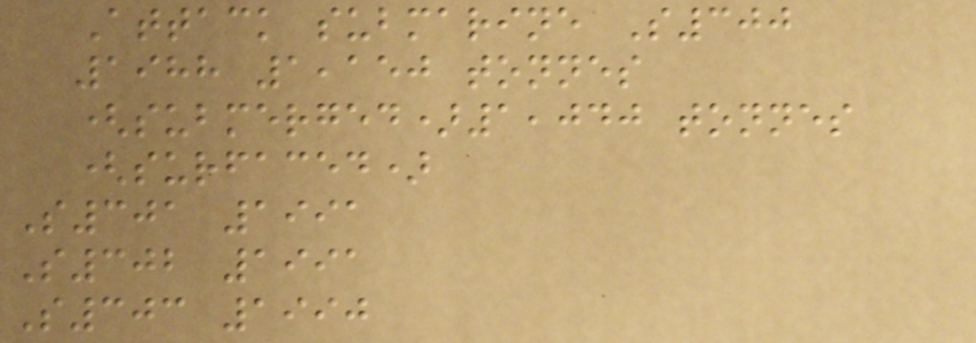Attack submarine S300
1988 1,150 tonnes
(submerged)1,040 tonnes
(surfaced)
S301 1991
S302 1991
S303 1990
